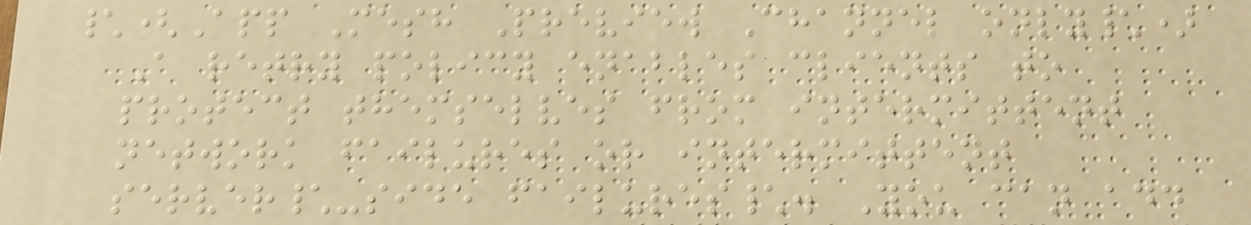\(App Mesh Preview Channel only\)
A retry policy enables clients to
protect themselves from intermittent
network failures or intermittent
server\-side failures\. You can add
